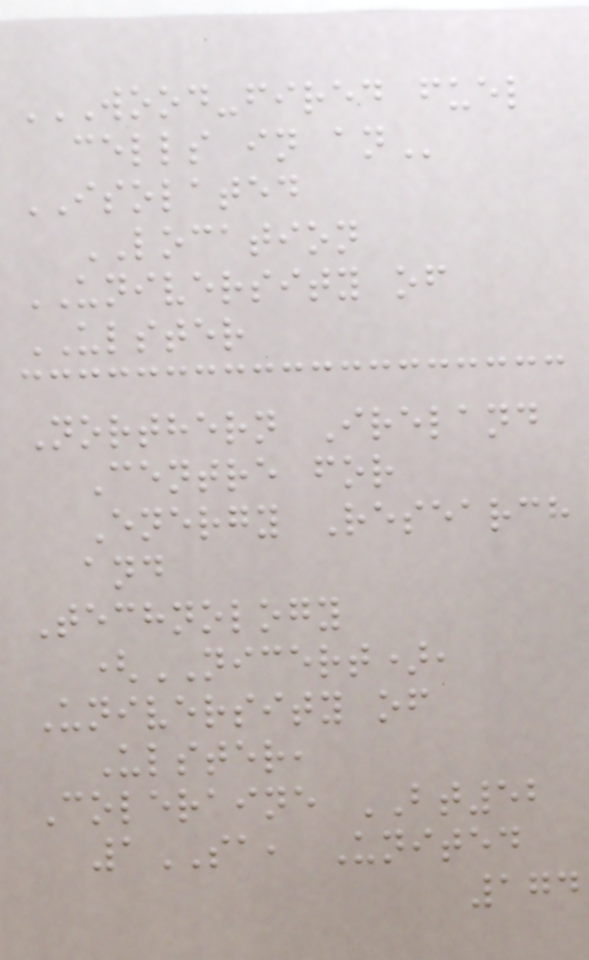WOOD-FIRED FUEL
CELLS IN AN
ISOLATED
LOCATION
UNIVERSITY of
ULSTER
Northern Ireland
Centre for
Energy Research
and
Technology
(NICERT),
University of
Ulster,
Coleraine BT52
1SA, United
174
